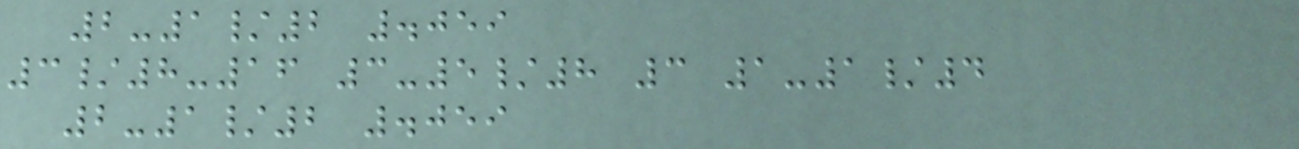2-1/2 .059
3/8-16 3-5/8 3 1-1/4
2-1/2 .059
